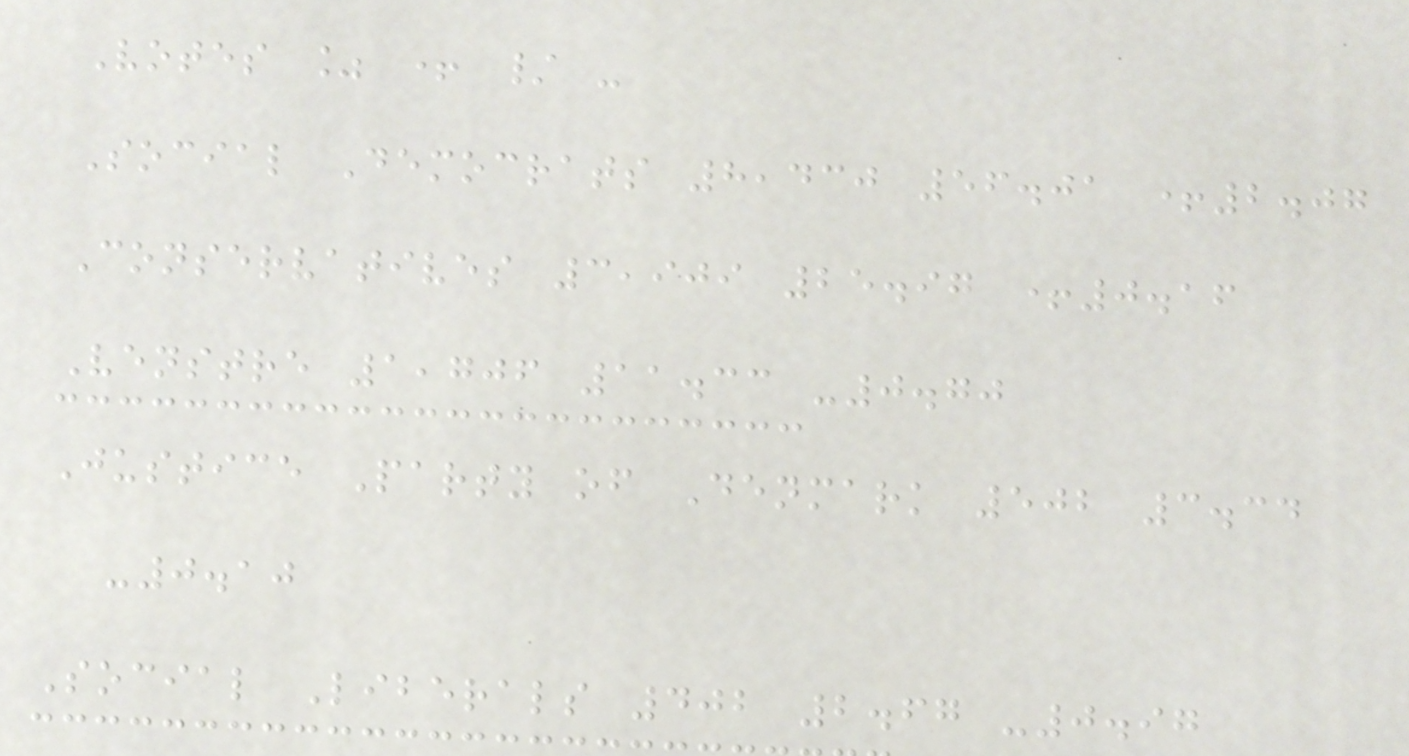Votes % + / -
Social Democrats 8,430 56.01 +2.07
Conservatives 3,909 25.97 +0.16
Venstre 1,706 11.33 -0.70
Justice Party of Denmark 502 3.34
-0.10
Social Liberals 402 2.67 -0.97
